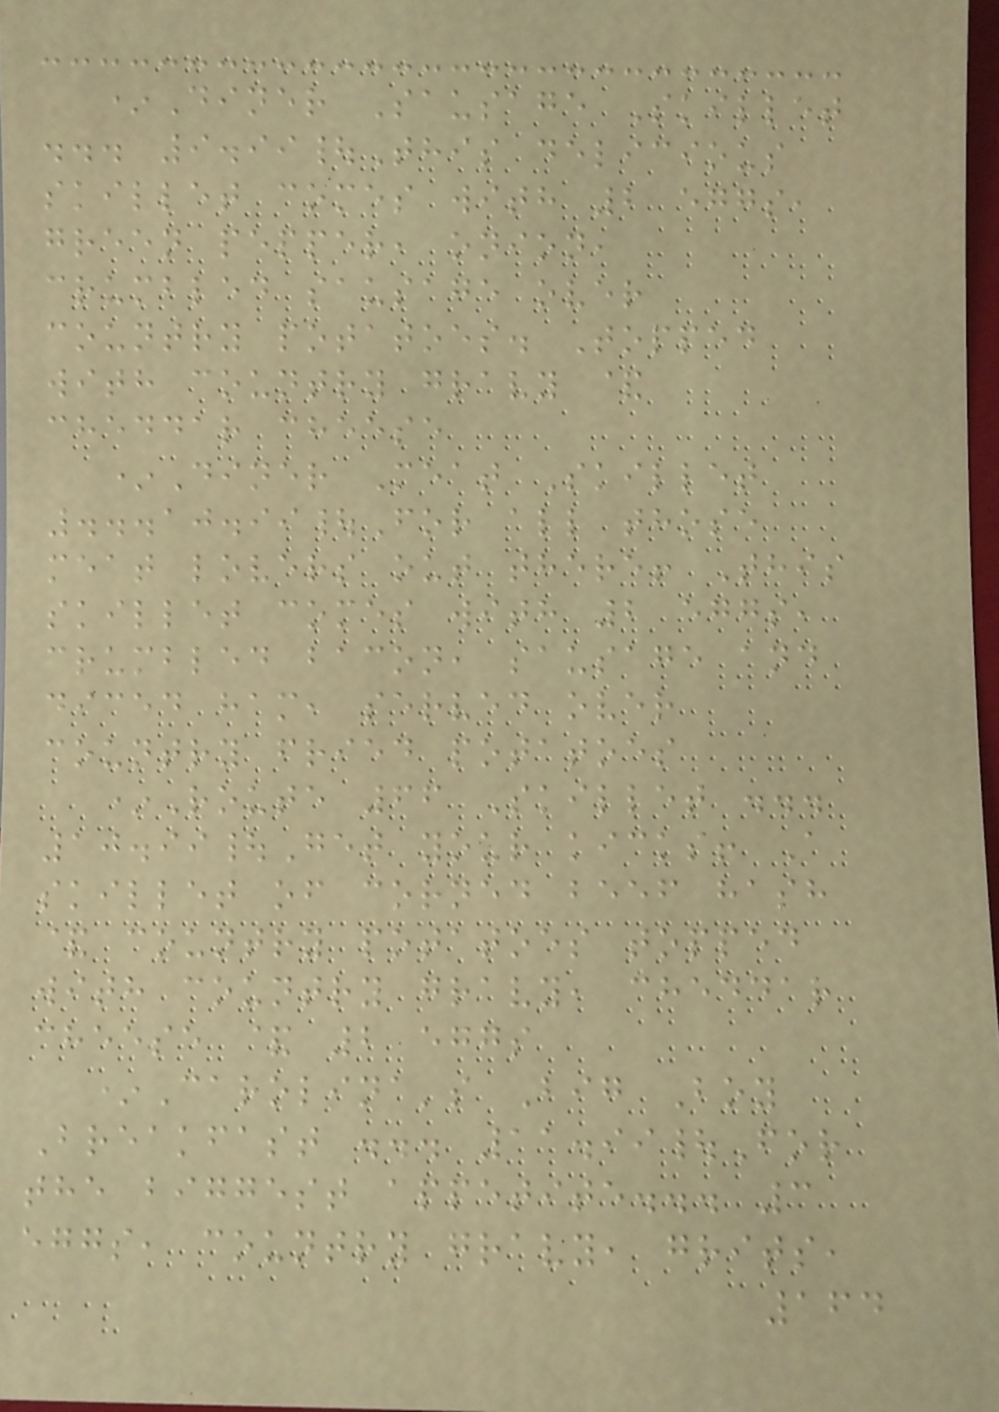*Diner Sausage Skillet
... 9.99|This delicious
skillet comes with 2 eggs,
green pepper, onion,
crumbled sausage over
country potatoes. Topped
with country gravy &
cheddar cheese
*Diner Meat Skillet
...10.99|For all those
meat lovers out there! This
skillet comes with 2 eggs,
crumbled bacon, sausage and
diced ham, served over
country fried potatoes
*Route 66 Skillet ...
10.99|Get your kicks! A
skillet of corned beef hash
& country potatoes topped
with country gravy, cheddar
cheese & 2 eggs
*Carolina's Big Boy
Breakfast ... 11.99|For
the biggest appetite... 3
eggs, country gravy, grits,
164
